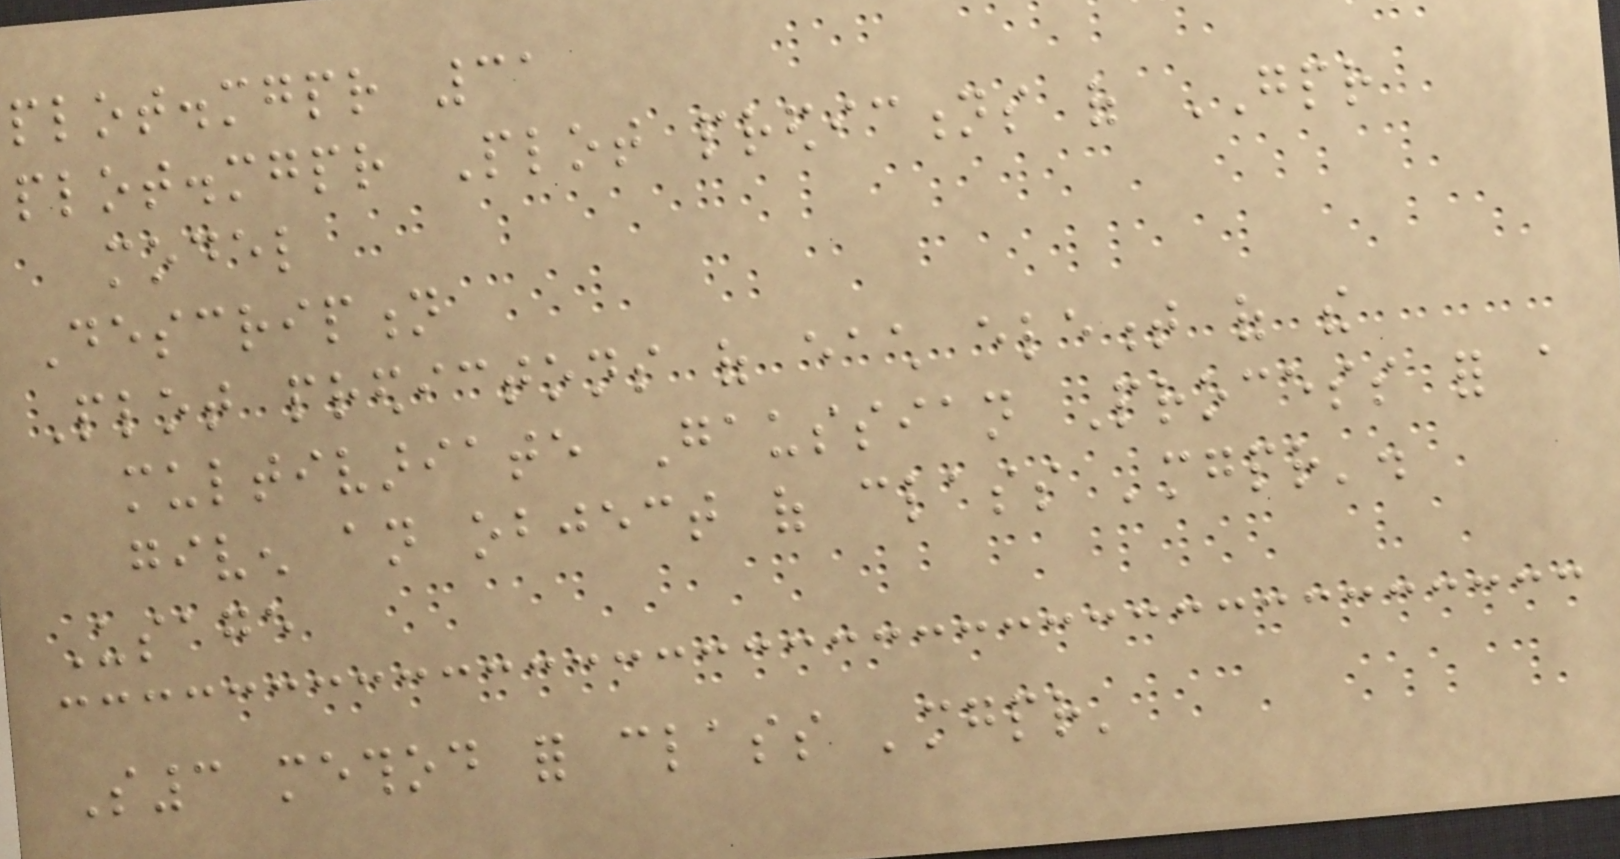plot.mgpr 31
plot.mgpr Plot predictions of GPR
model
Description
Plot predictons of each element of the
multivariate Gaussian Process for a
given an object of class 'mgpr'.
Usage
S3 method for class 'mgpr'
